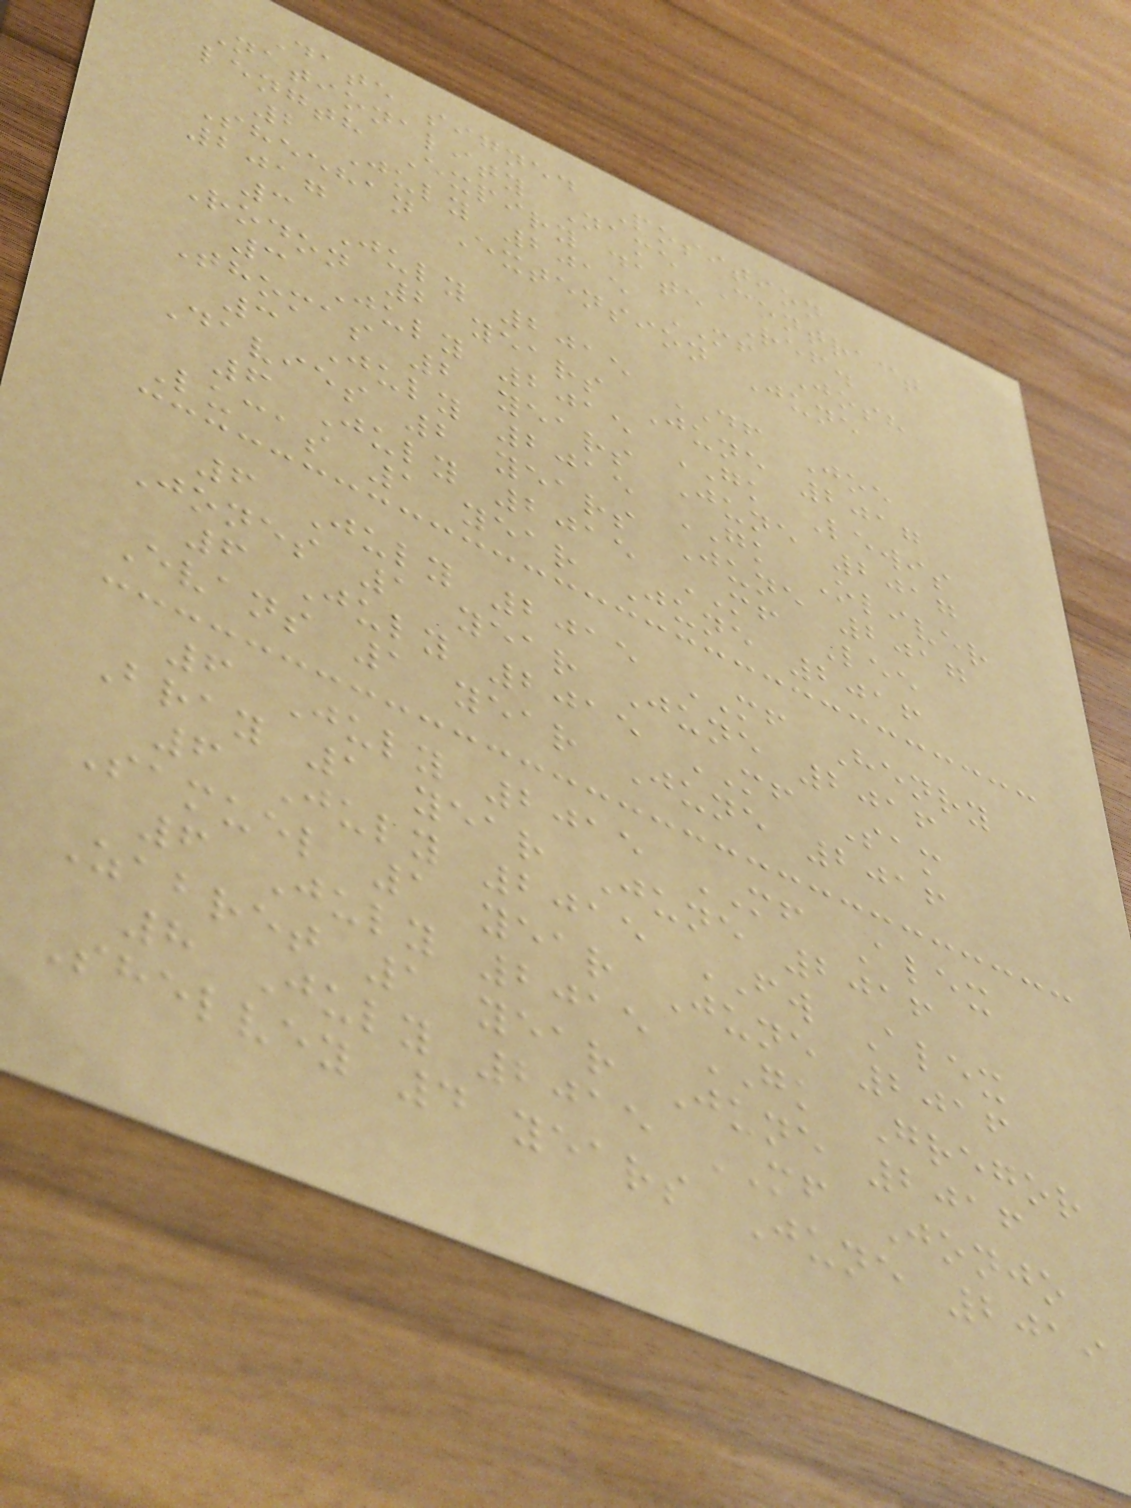Date signed Position
Nationality Name Contract
length Expiry date Ref.
2 July 2015 MF Josh
Sheehan Extension June
2017
3 July 2015 DF Joe
Rodon 2 years June 2017
3 July 2015 GK Lewis
Thomas 2 years June 2017
3 July 2015 GK Oliver
Davies 2 years June 2017
6 July 2015 MF Lee
Lucas 1 year June 2016
6 July 2015 MF Henry
Jones 1 year June 2016
6 July 2015 MF Sam
Evans 1 year June 2016
6 July 2015 MF Alex
Bray 1 year June 2016
6 July 2015 FW Alex
Samuel 1 year June 2016
6 July 2015 GK Gregor
Zabret 1 year June 2016
8 July 2015 MF Jonjo
Shelvey 4 years June 2019
